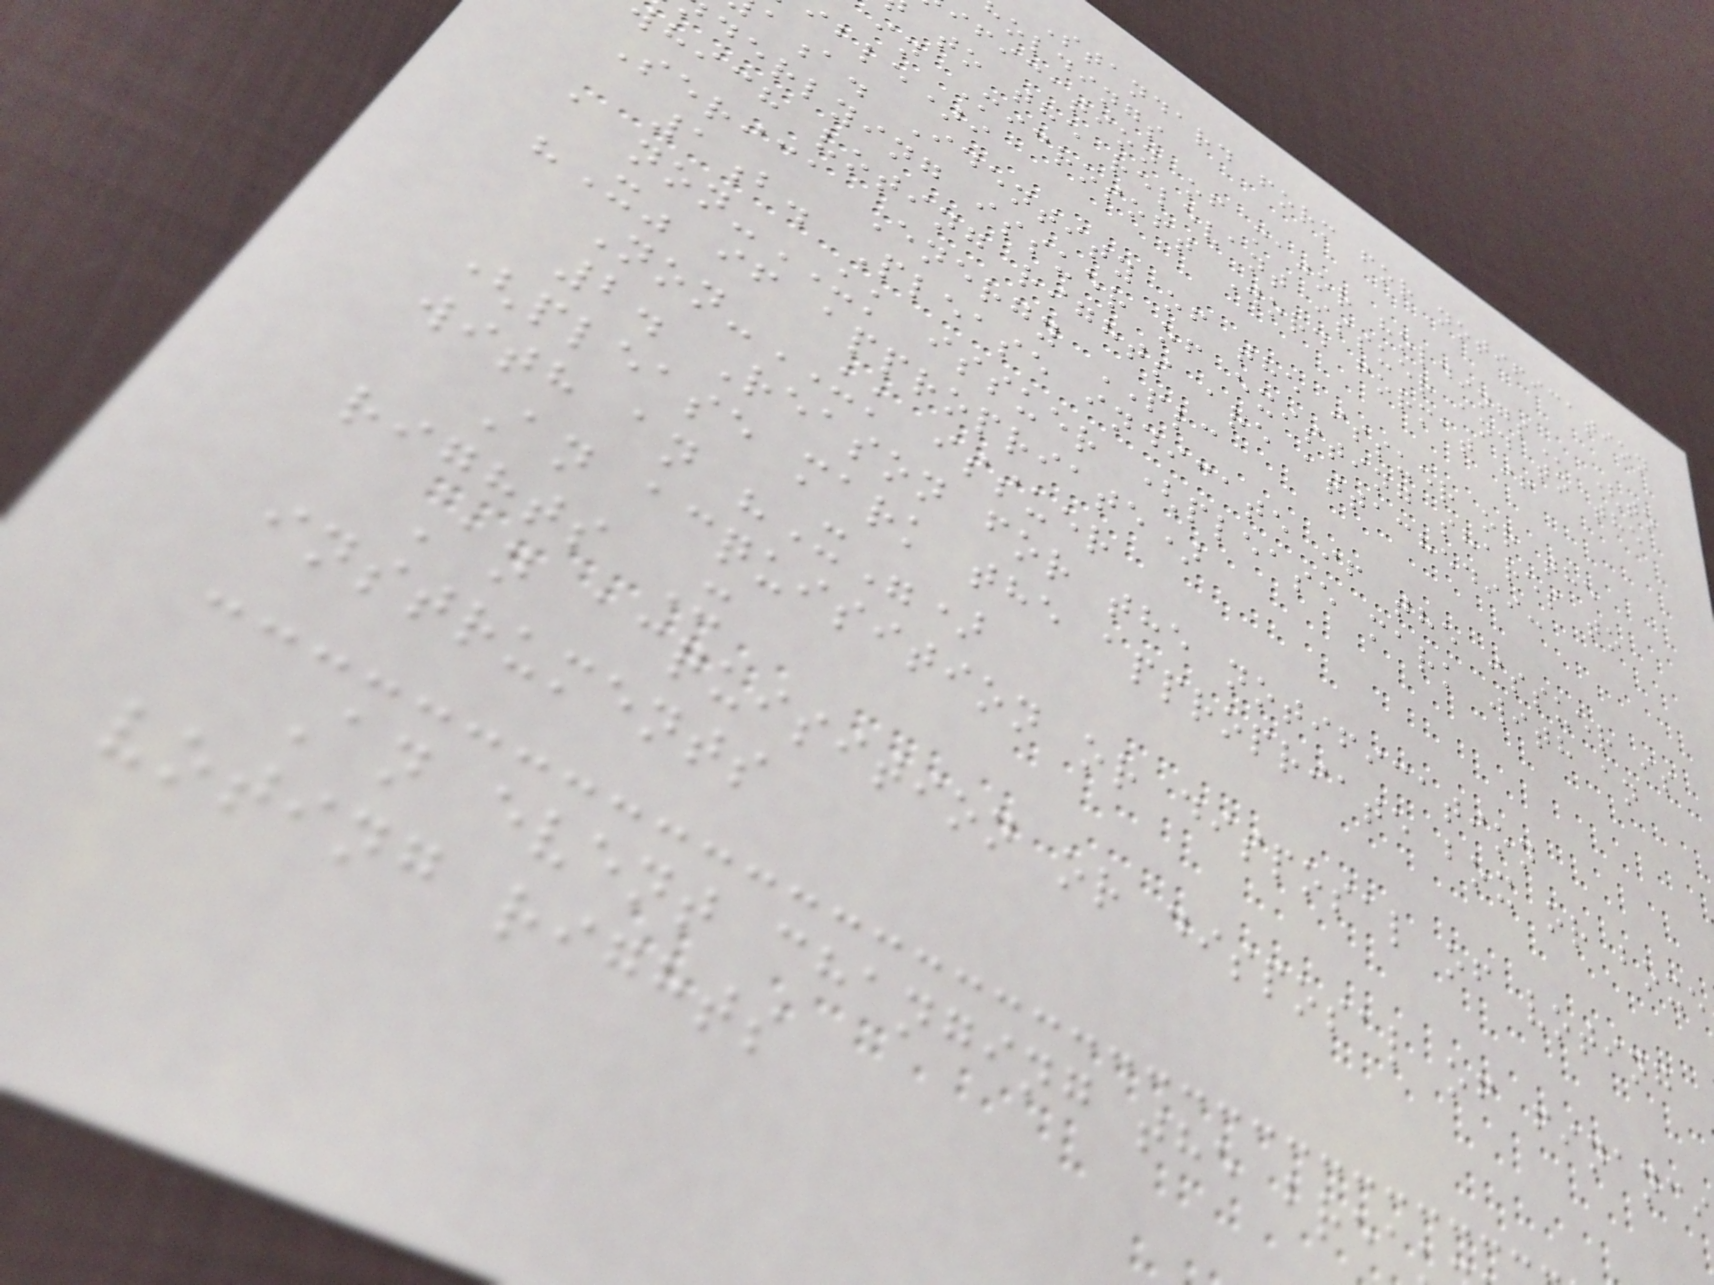Standard form for notification
oldings
ification of major
to the relevant issuer and to the
in Microsoft Word format if
ible)i
a. Identity of the issuer or the
derlying issuer of existing shares to
hich voting rights are attachedii:
Serica Energy PLC
1b. Please indicate if the issuer is
a non-UK issuer (please mark with an
"X" if appropriate)
Non-UK issuer
2. Reason for the notification
(please mark the appropriate box or boxe
with an "X")
An acquisition or disposal of voting
rights X
An acquisition or disposal of financi
instruments
An event changing the brea
voting rights
